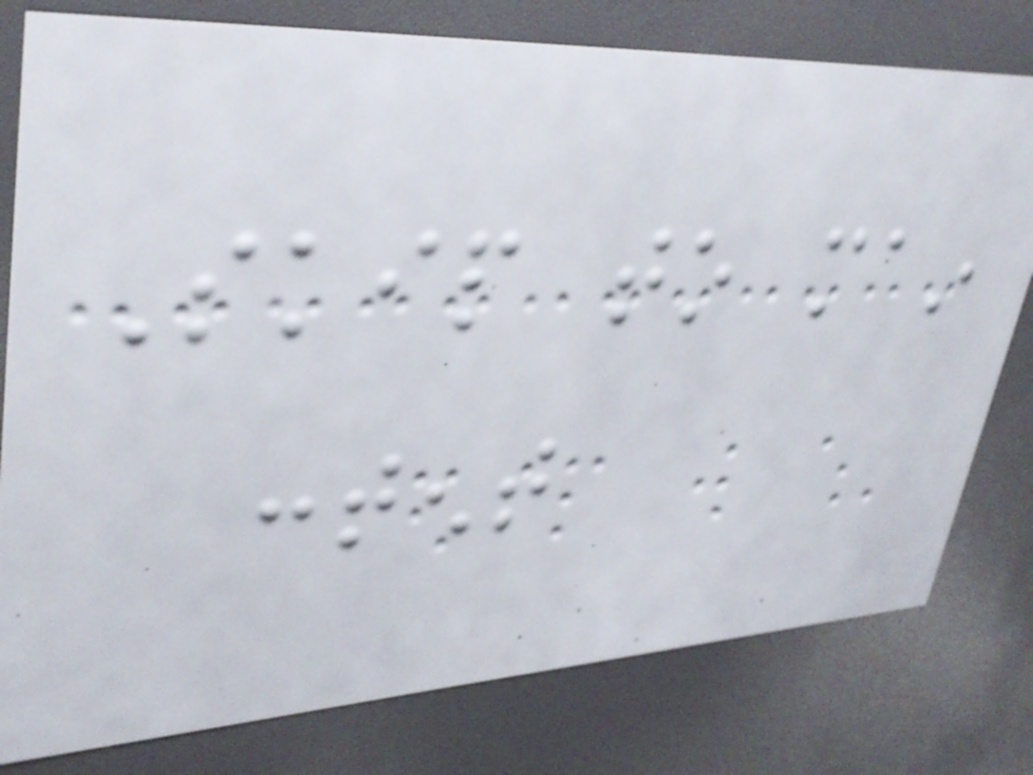Skip to main
content
